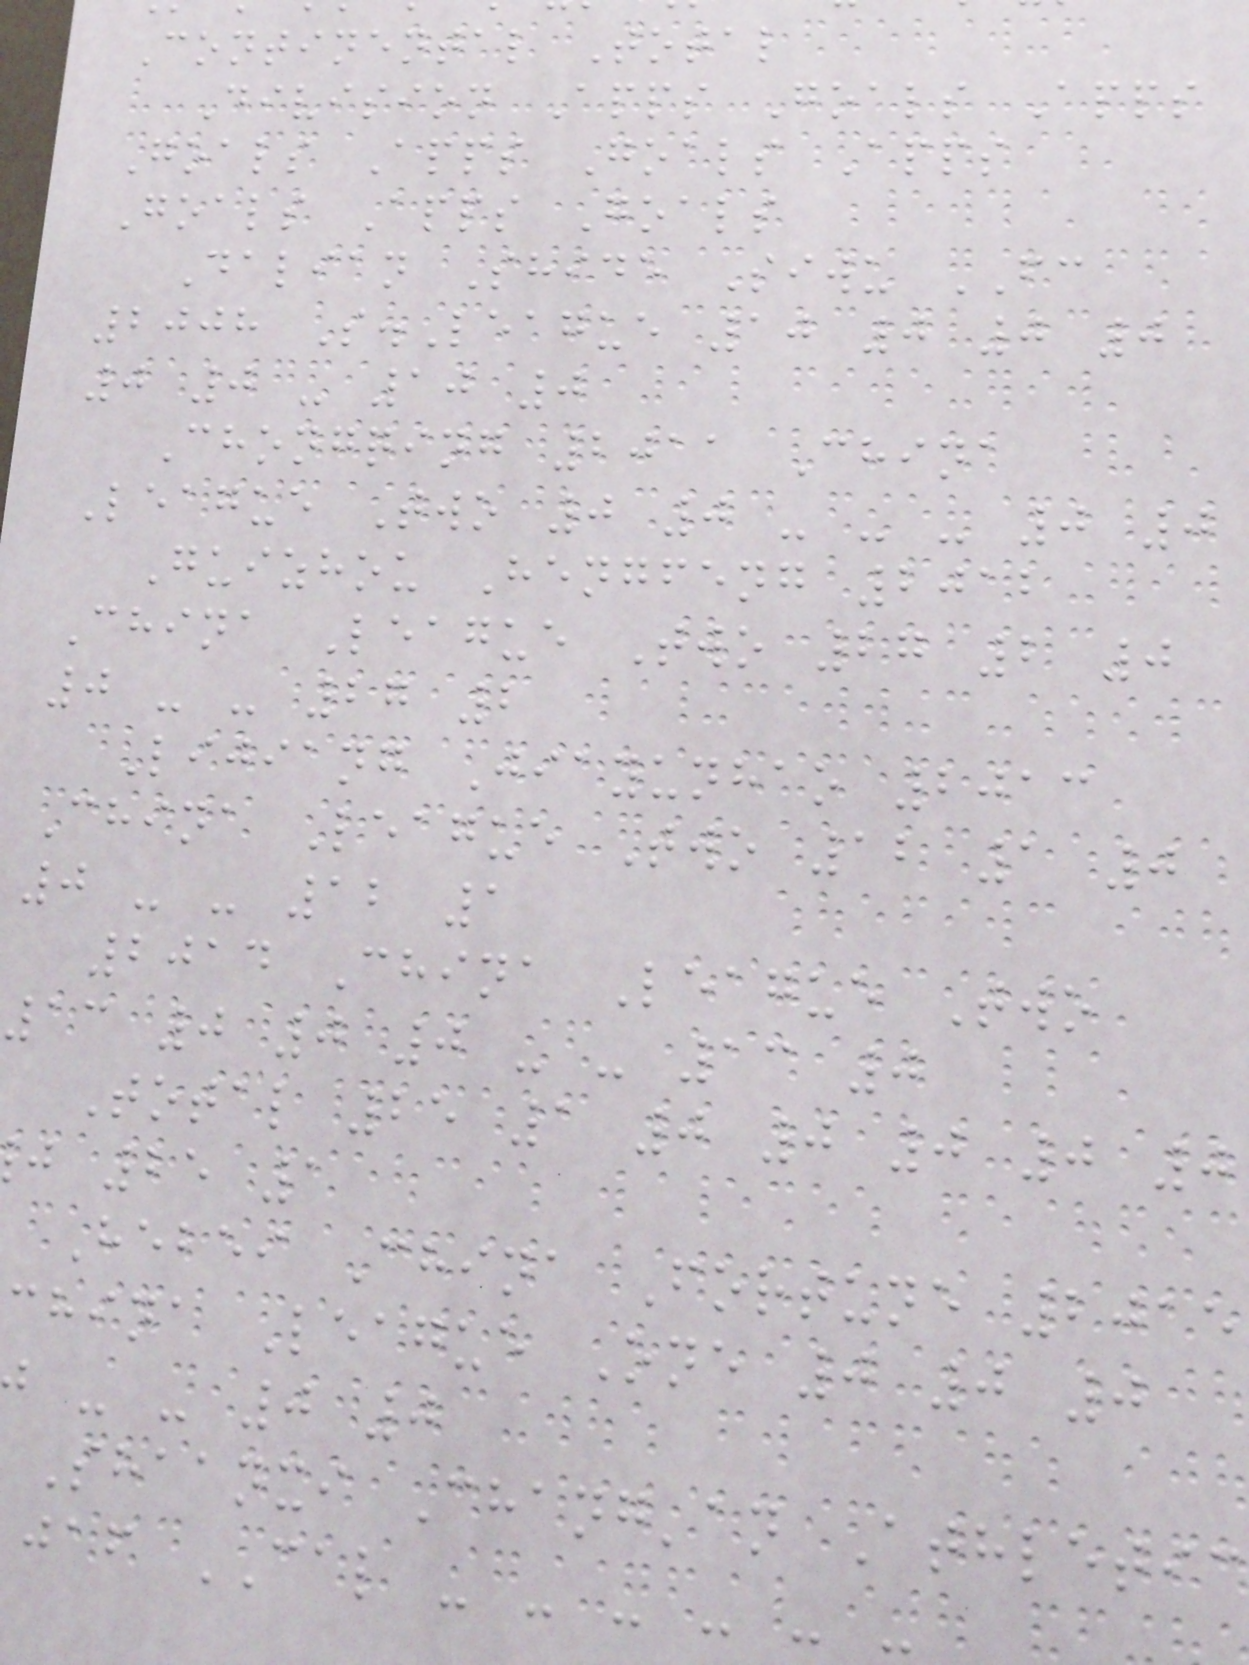Continental Total
Division Apps Goals Apps
Goals Apps Goals Apps
Goals Apps Goals
Dalian Shide Siwu FC
2008 S.League 10 0 0 0
0 0 - 10 0
Chongqing 2011 China
League Two 0 0 - - - 0 0
Guizhou Hengfeng 2012
China League Two 27 2 0
0 - - 27 2
Lijiang Jiayunhao 2013
China League Two 12 1 0
0 - - 12 1
2014 China League Two
13 0 0 0 - - 13 0
Total 25 1 0 0 0 0 0
j 25 1
Hebei China Fortune 2015
china League One 0 0 0
- - 0 0
Shaanxi Chang'an Athletic
jaf CAL - - - - - -
